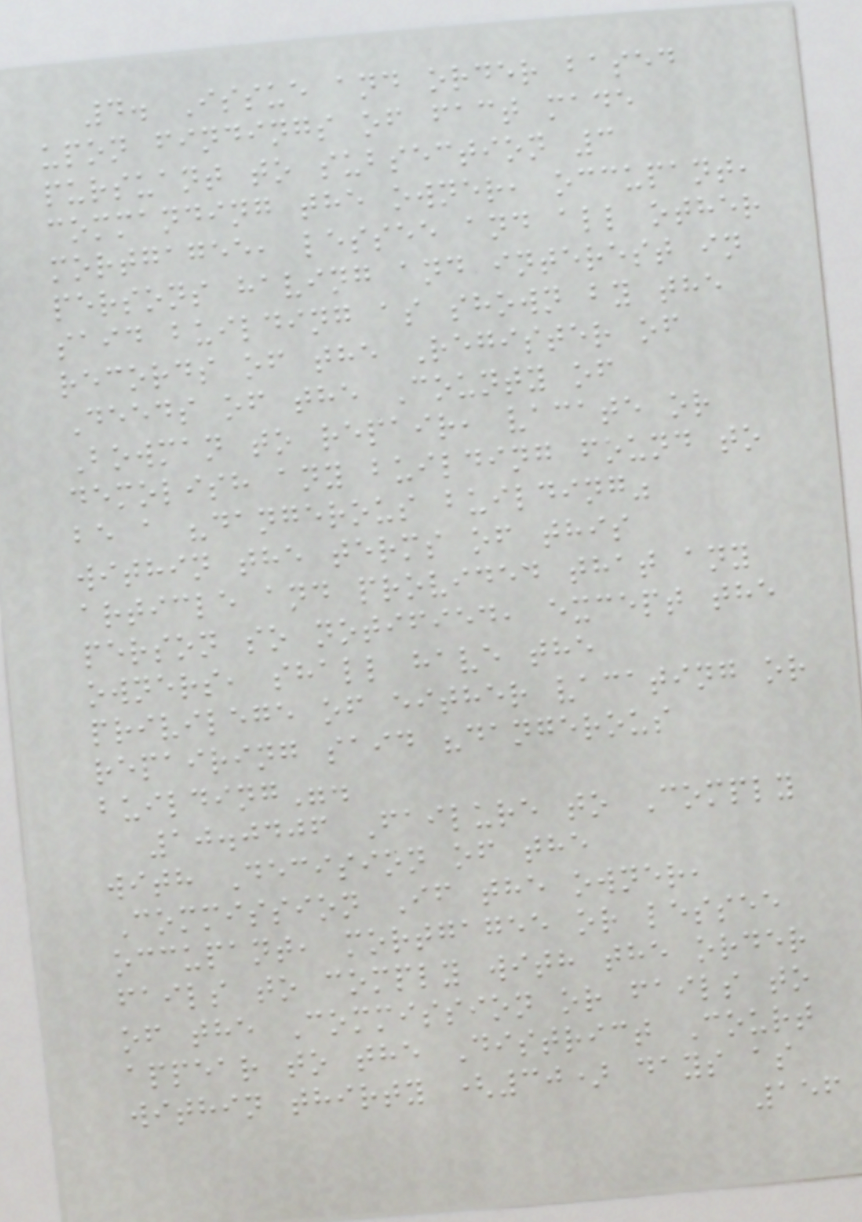4. Issue and order based
upon findings of fact made
pursuant to subsection 3
commanding the owner, occupant,
mortgagee, lessee and all other
persons having and interest in
said building as shown by the
records of the Register of
Deeds of the County of
Bowman to repair, vacate or
demolish any building found to
be a "dangerous building"
within the terms of this
article and provided that any
person so notified, except the
owners, shall have the
privilege of either vacating or
repairing said "dangerous
building".
10.0406 Failure to Comply
with Decision of the
Commission If the owner,
occupant, mortgagee or lessee
fails to comply with the order
of the Commission or fails to
appear to the District Court
within thirty (30) days as
156
